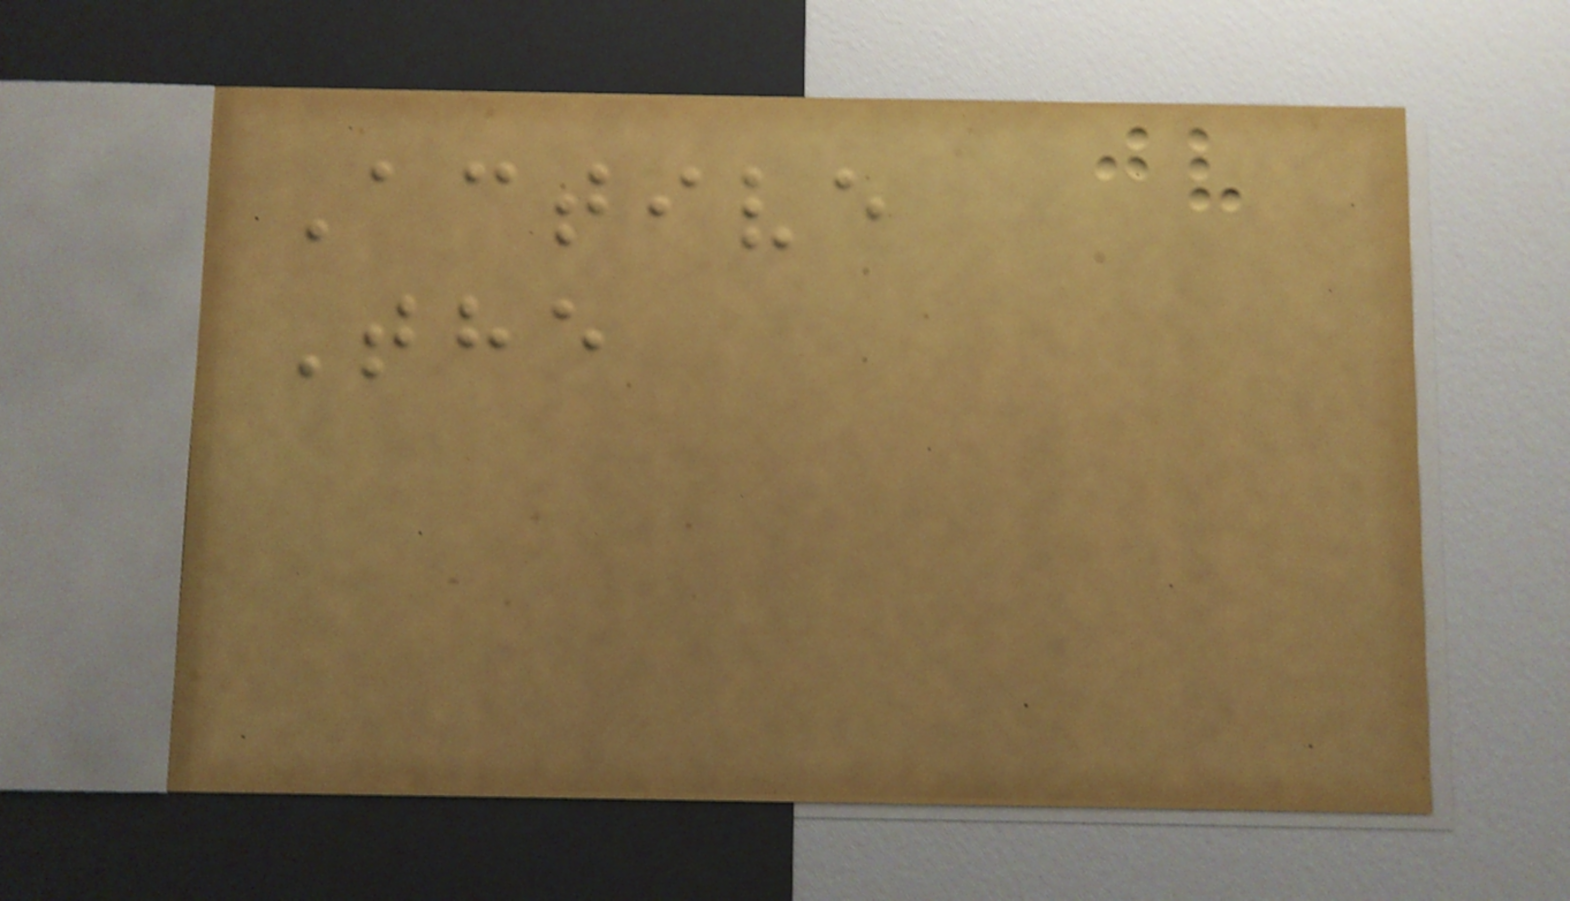Active
The
